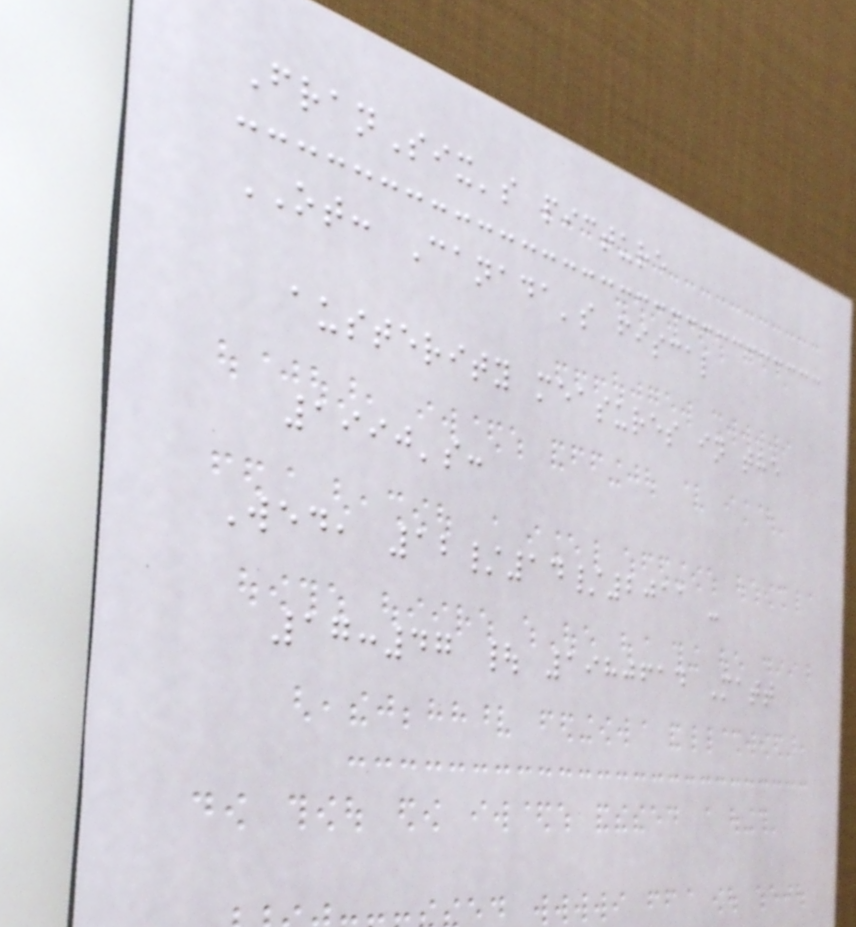FranSix's picture
OT: Canada's fiscal
austerity measures in the
1990's:
Wed, 12/14/2011 -
17:47 | 1980614 Matt
